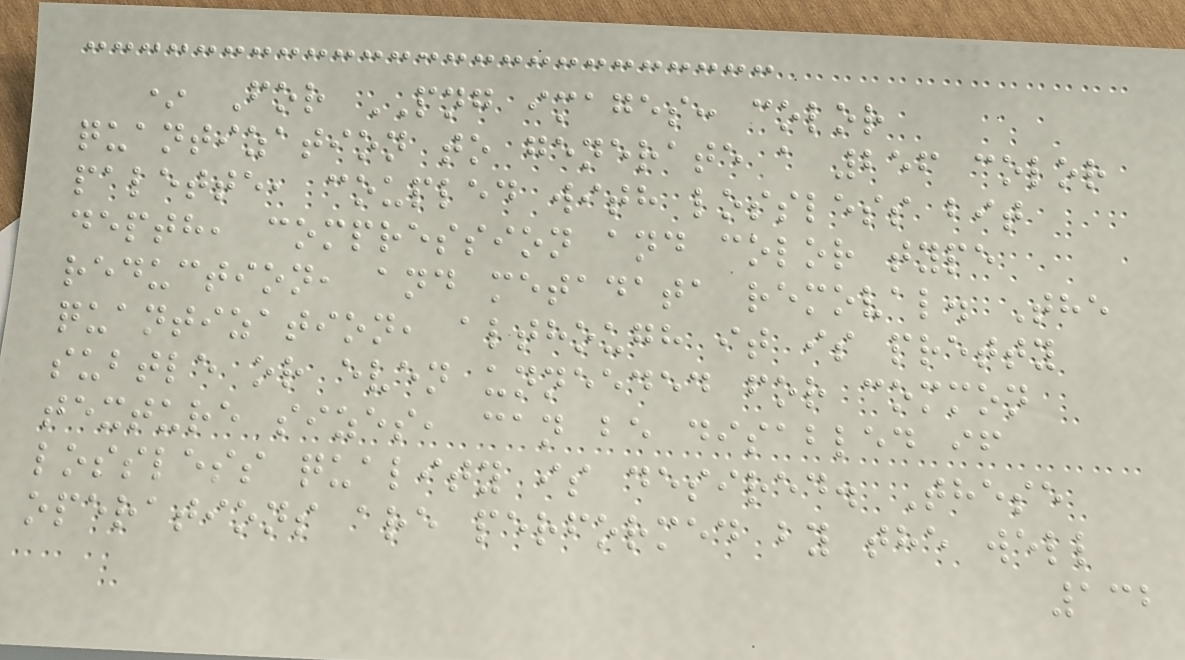* For PNG images: color
quantization to generate a 256 color
palette, coupled with lossless bit
depth, compression and color type
reduction, and metadata removal. The
quantization, although it is pretty
subtle or even unneeded for common
texture sizes, can be disabled if
lossless quality is desired. These
operations are performed by the well
132
